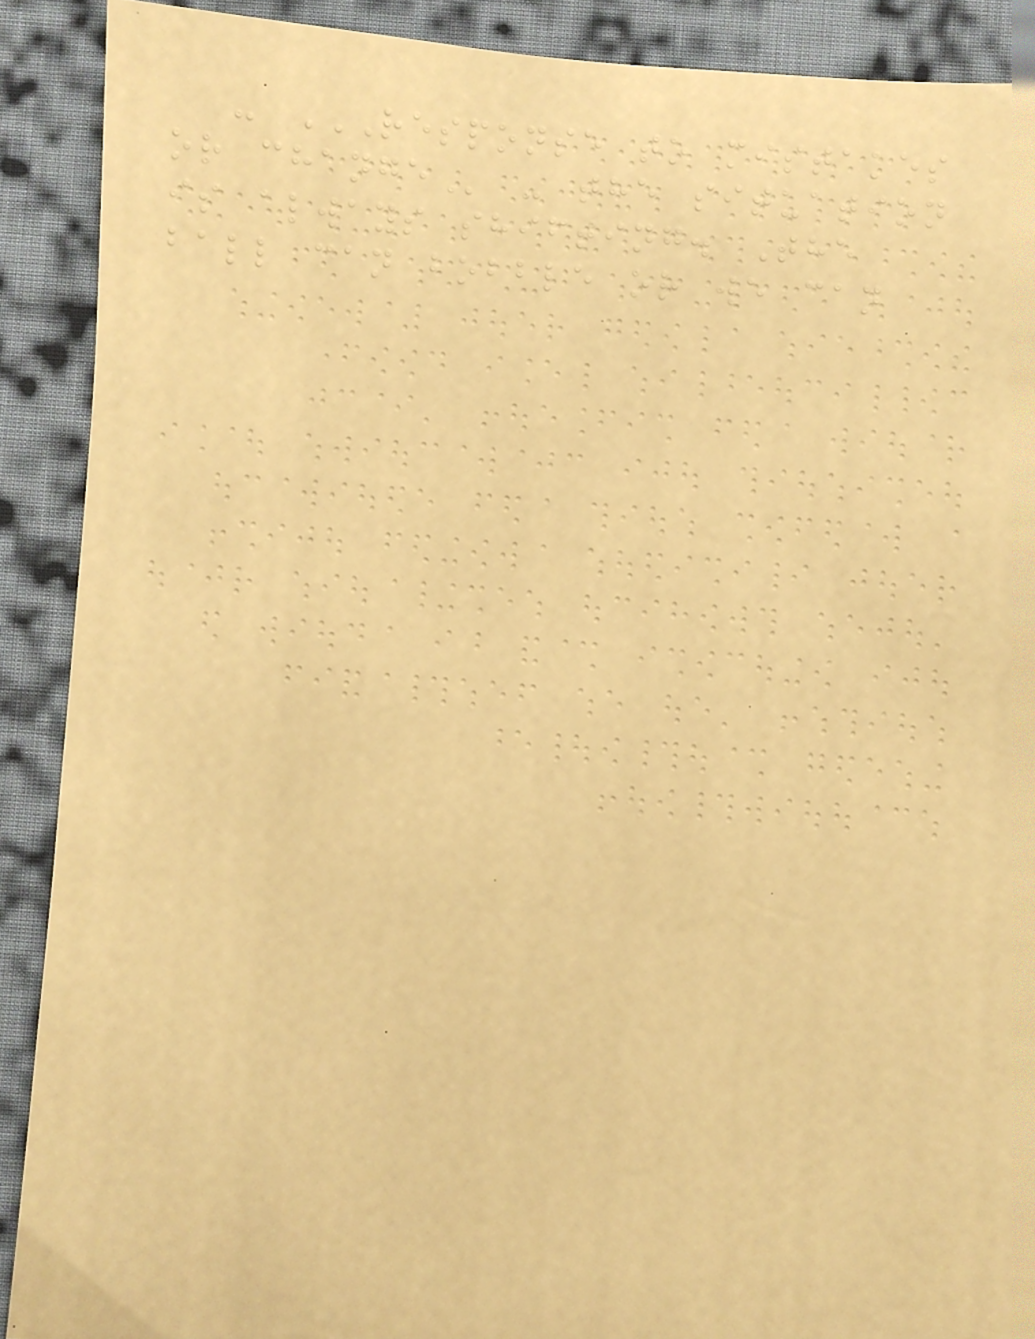- RESPONSE TO MISTAKES
OR CHANGE - the situation
is always shifting. The
ball can bobble or we can
